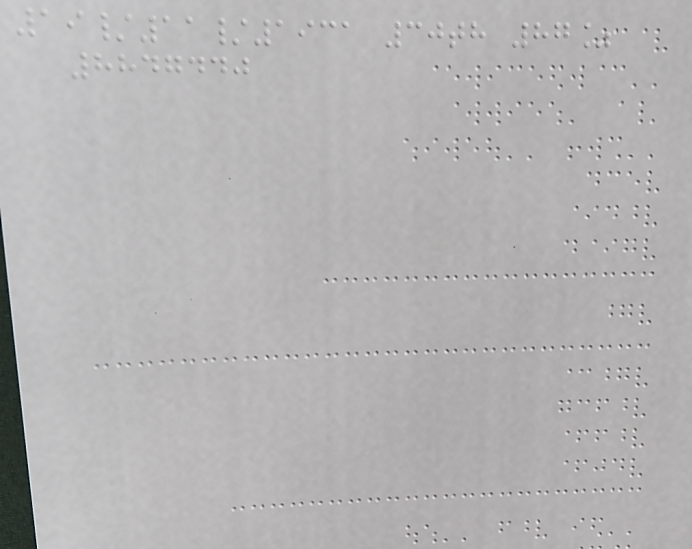19/11/1931 30th 87%
8847440
